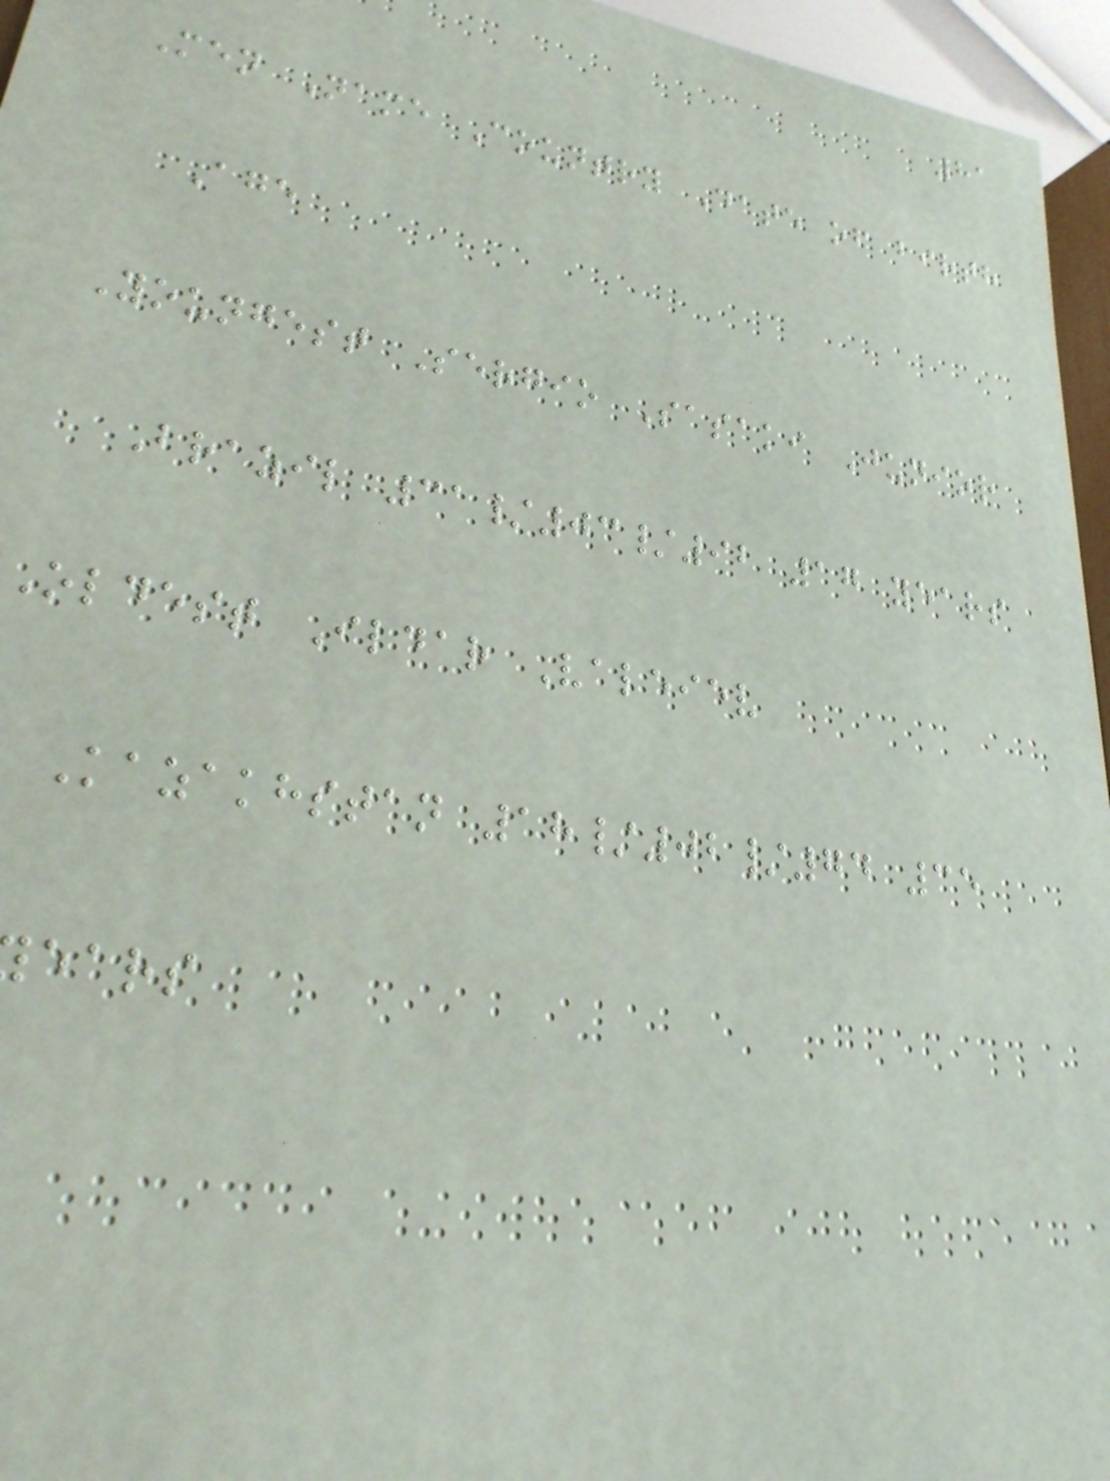81
Men Name Country Date of birth
Age
Youngest Sergio Sasaki Junior
Brazil 31/03/92 17 years
Oldest Ildar Valeiev
Kazakhstan 18/02/74 35
ears
